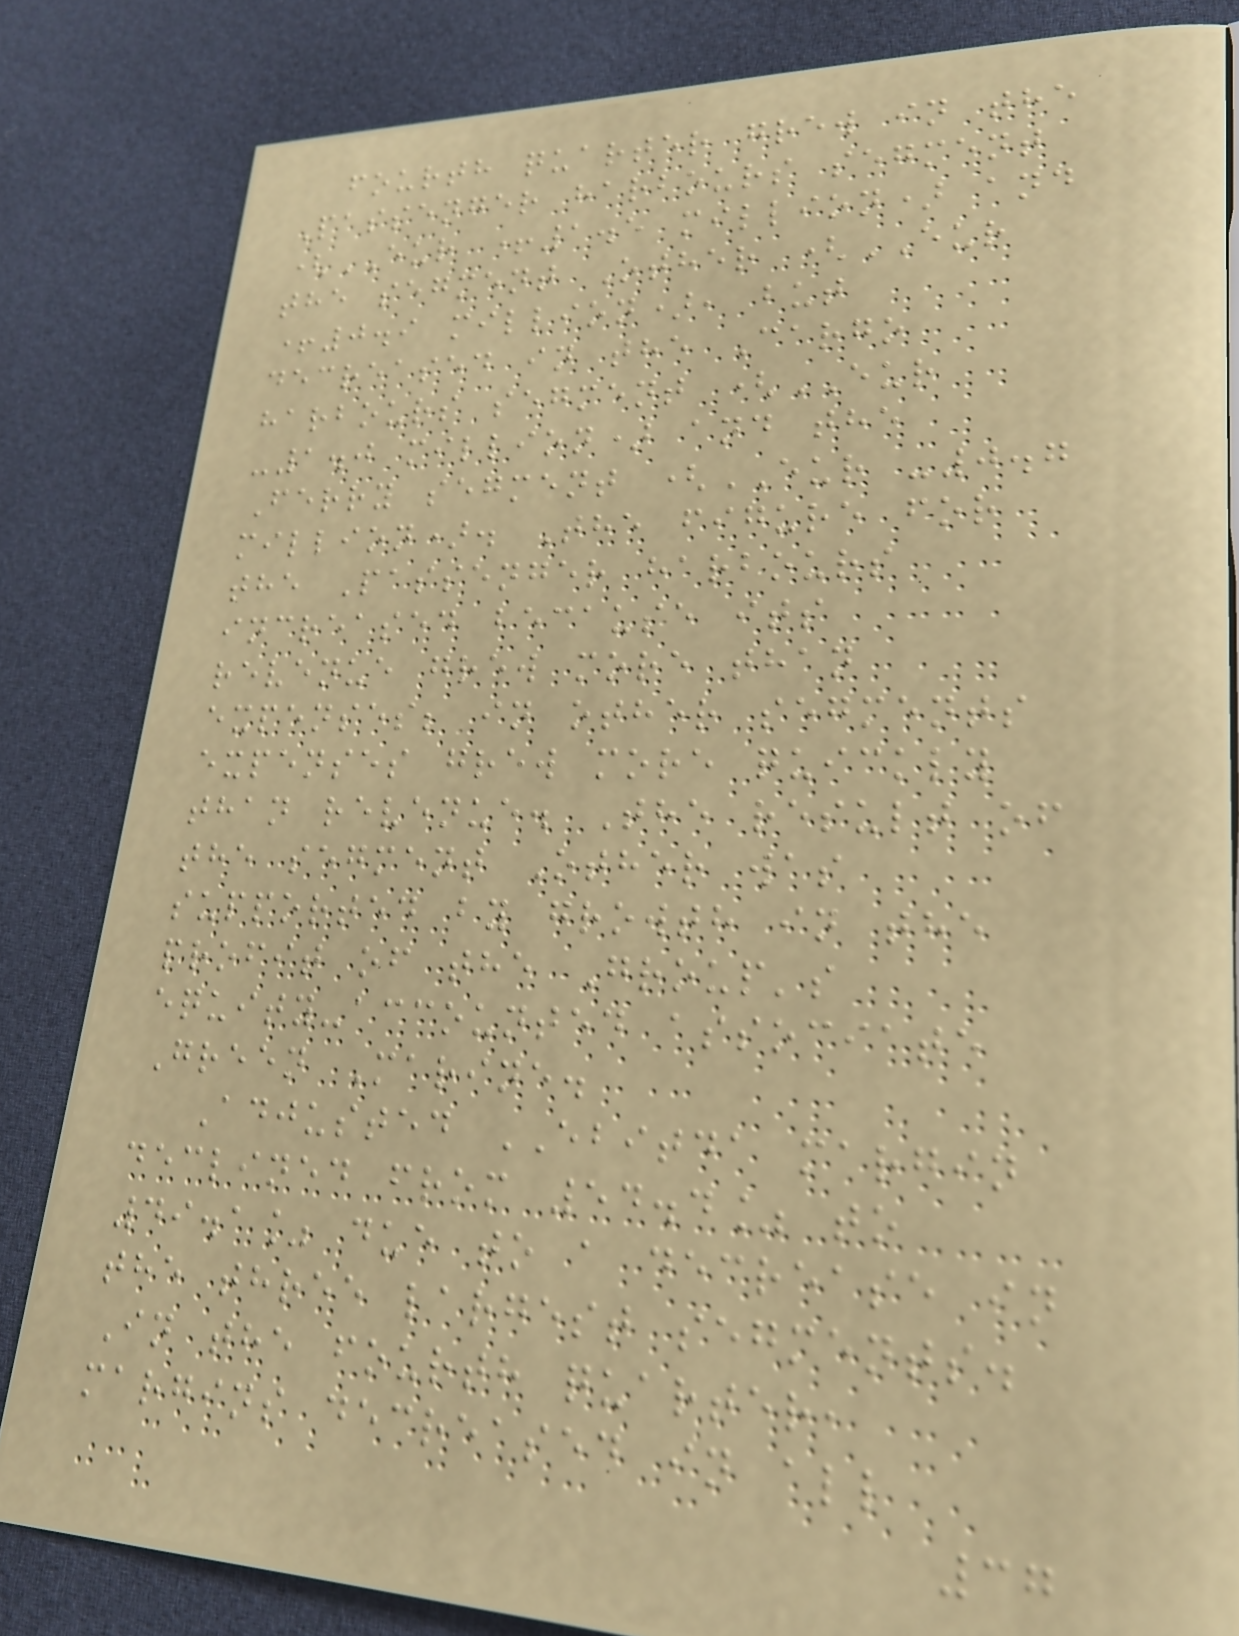fourth quarter grew in the
Passenger harbours segment
(EUR +1.5 million) and
the segment Other (EUR
+0.9 million), but
decreased in the Cargo
harbours segment (EUR
-1.0 million) and the
Ferry segment (EUR -0.7
million). The figure for
the Passenger harbours
increased because its
revenue grew more than
expenses; in other segments
expenses grew more quickly
than revenue. The result of
the segment Other was
supported by growth in the
profit of the Group's
equity-accounted associate
Green Marine.
Adjusted EBITDA margin
declined from 54.4% to
49.1% due to a decrease in
the three largest segments.
In the fourth quarter,
margins decreased in all
37
